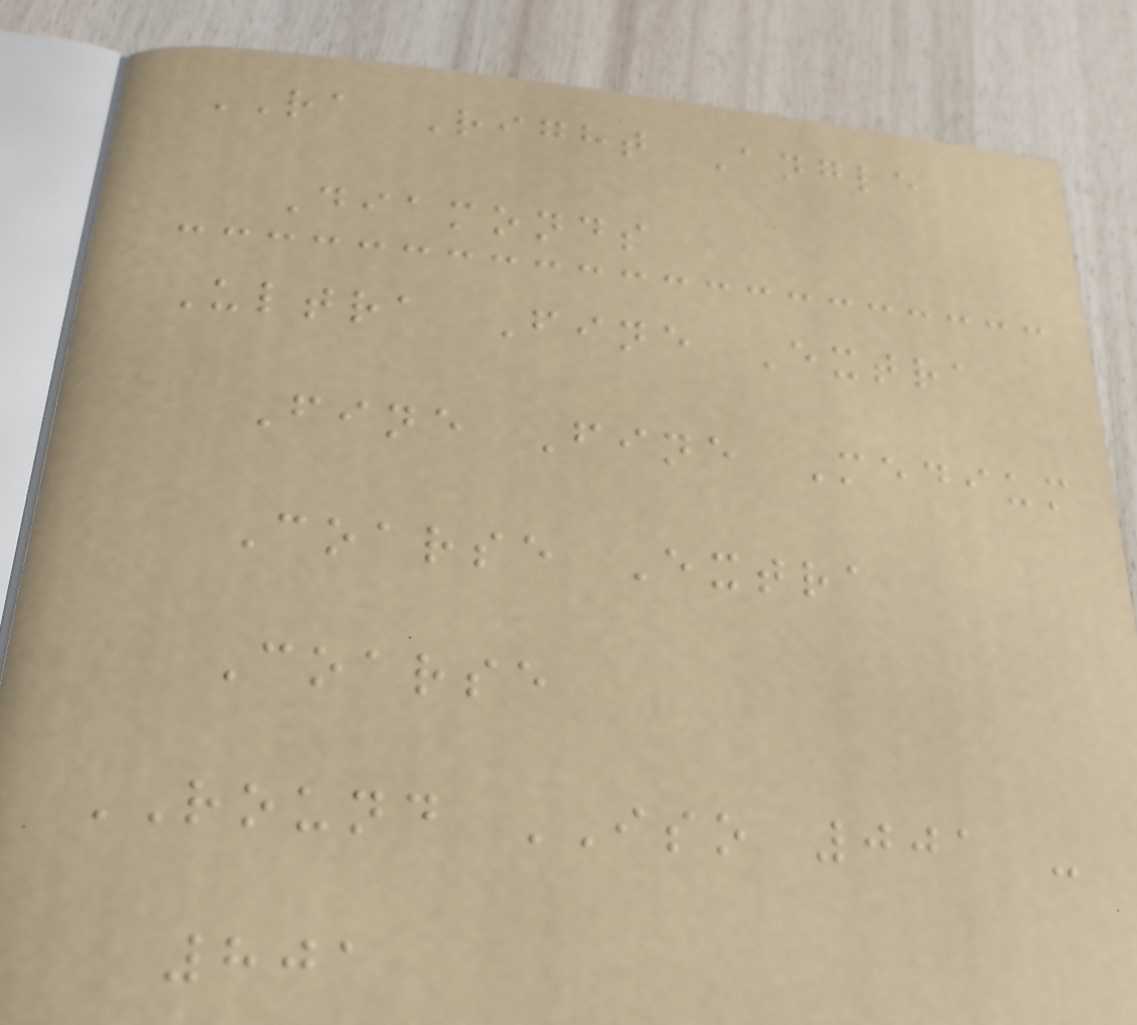RA Right Angle
Diamonds
Ultra Fine Extra
Fine Fine Medium
Coarse Extra
Coarse
ROUND ISO 001 -
801
